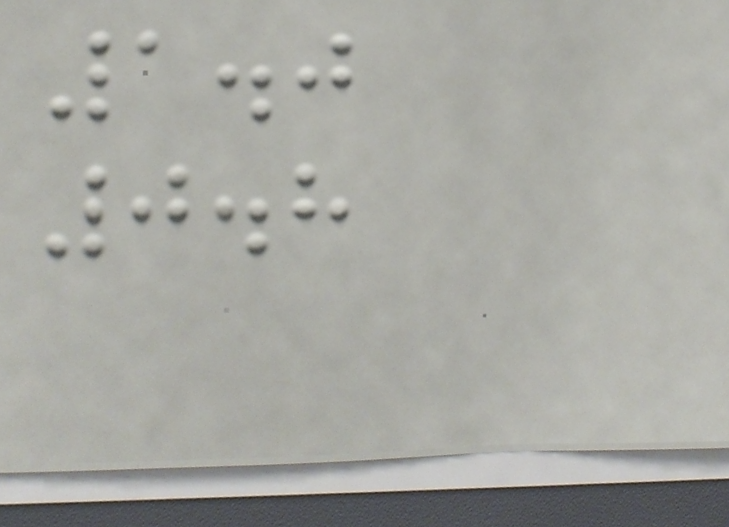1.0
0.8
